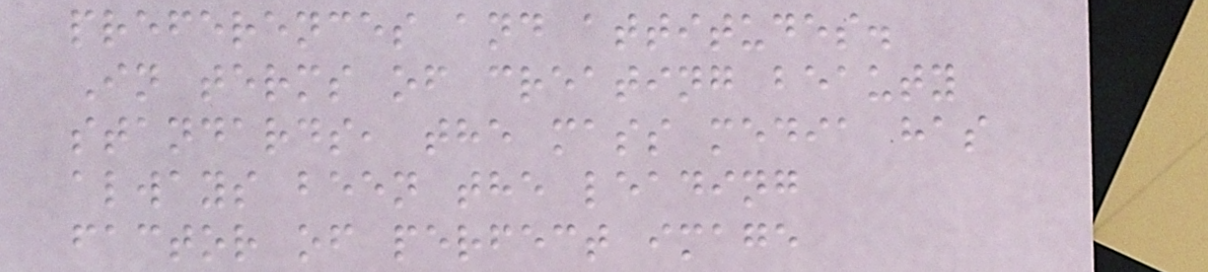preferences and attitudes.
In terms of creating beauty
standards, the mass media has
always been the leading
factor of perfect image
